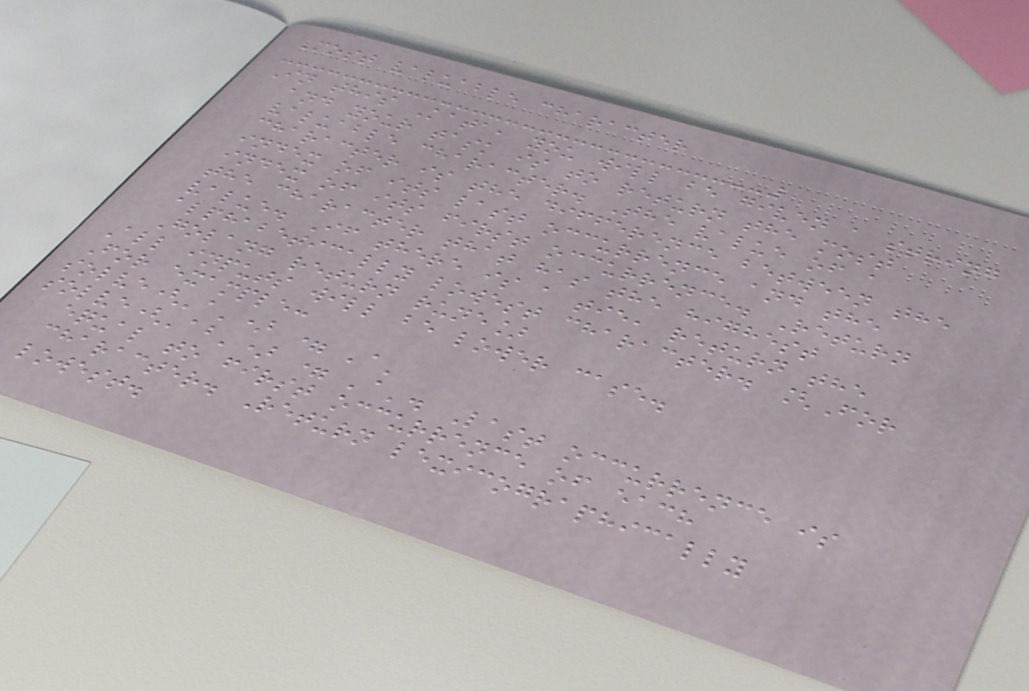Most valuable character
In this Kata, you will be given a string
and your task is to return the most
valuable character. The value of a
character is the difference between the
index of its last occurrence and the
index of its first occurrence. Return
the character that has the highest
value. If there is a tie, return the
alphabetically lowest character. [For
Golang return rune]
All inputs will be lower case.
For example:
solve('a') = 'a'
solve('ab') = 'a'. Last occurrence is
equal to first occurrence of each
character. Return lexicographically
lowest.
